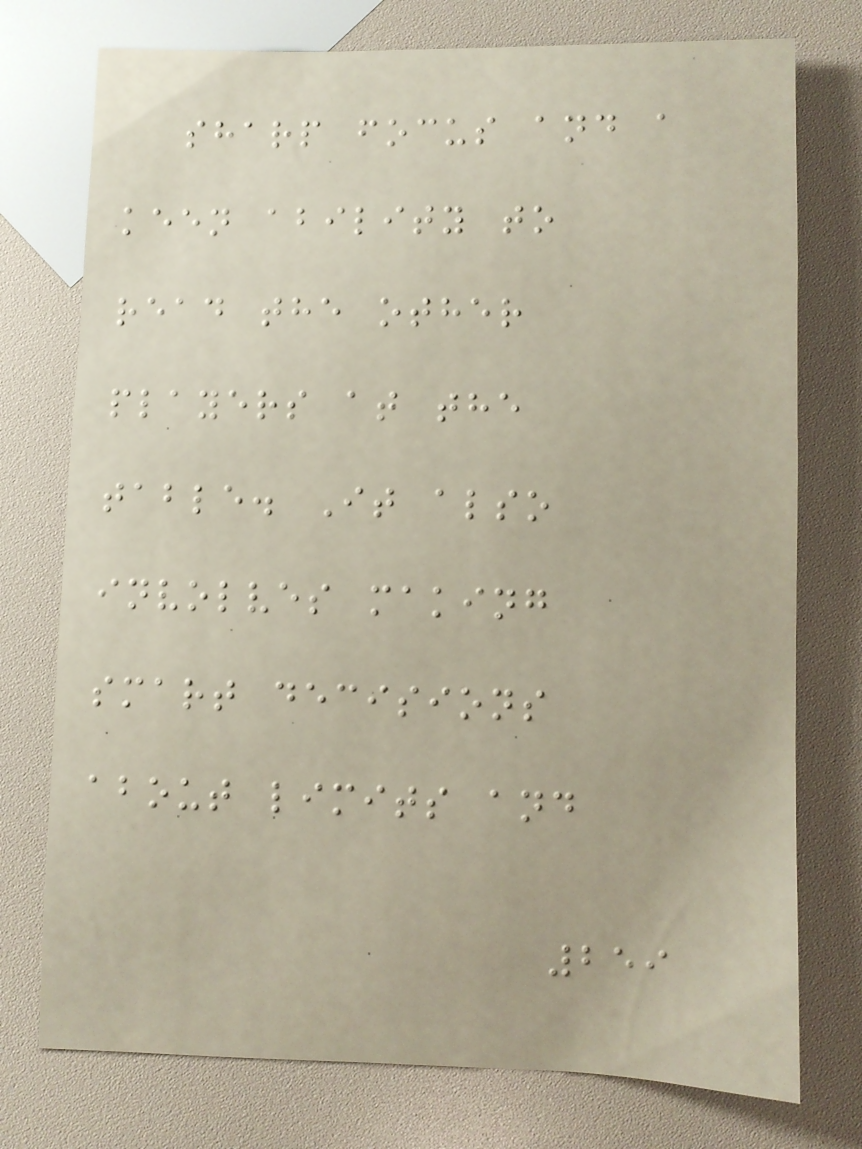sharp focus and a
keen ability to
read the other
players at the
table. It also
involves making
smart decisions
about limits and
259
